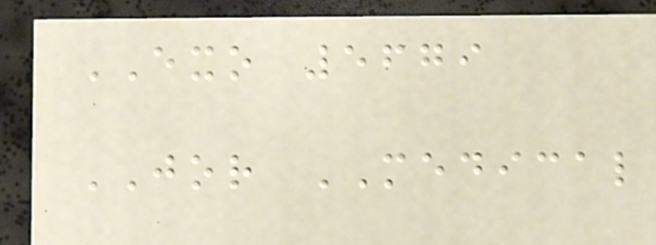EXO 5679
JOR MEDICAL
